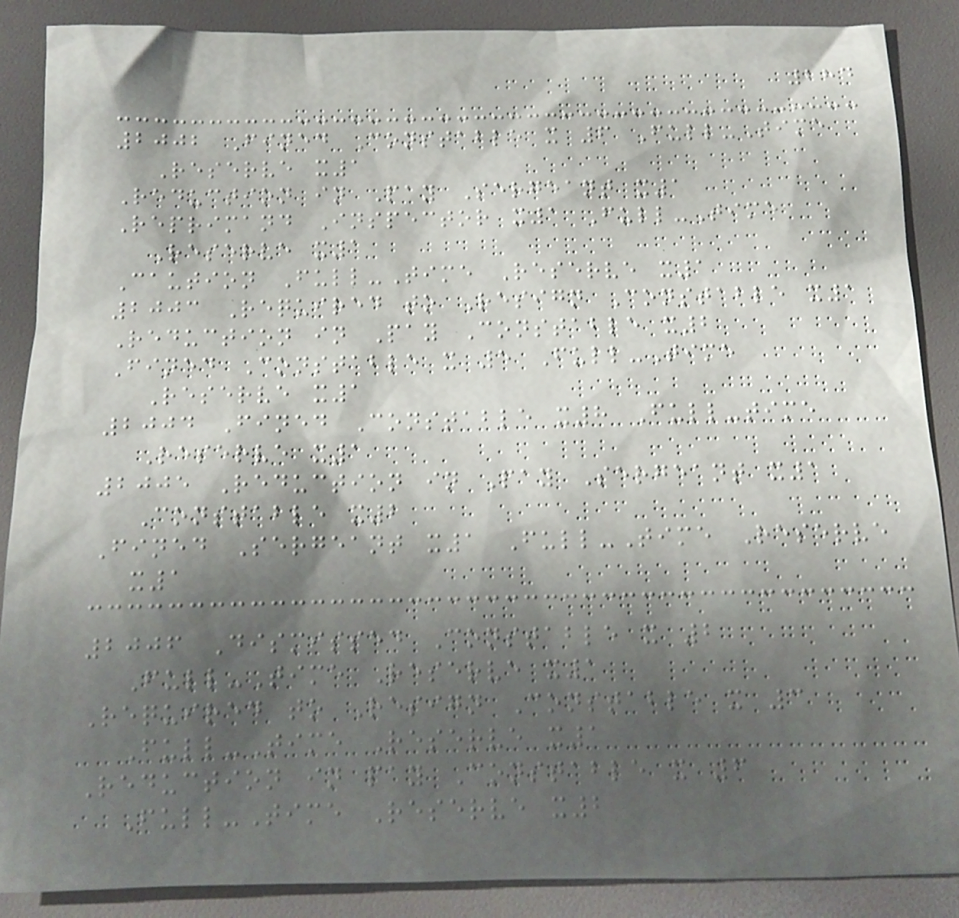284
2002 Fined Constable x 6 Full-Time
Reserve x1
Reduction in Pay Sergeant x1
Reprimand Inspector x1 Full-Time
Reserve x1
Caution Full-Time Reserve x1
2003 Required to Resign Constable x1
Reduction in Pay Constable x2
Fined Constable x 5 Full-Time
Reserve x1
2004 Fined Constable x8 Full-time
Reserve x1
2005 Reduction in Pay Sergeant x1
Constable x2
Fined Sergeant x1 Full-Time Reserve
x1
2006 Dismissed Constable x 2
Full-Time Reserve x1
Required to Resign Constable x 3
Full-Time Reserve x1
Reduction in pay Constable x 6
Full-Time Reserve x2
